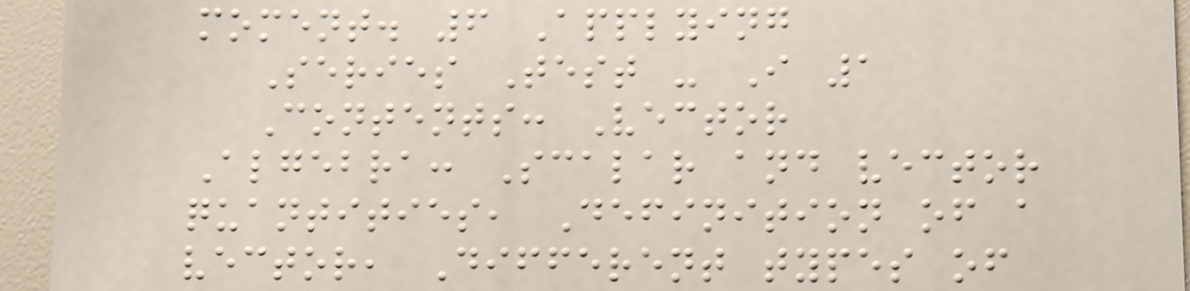moment. 6 Applying
Series Test - I 1
Contents: Vector
Algebra: Scalar and vector
quantities, Definition of a
vector, Different types of
